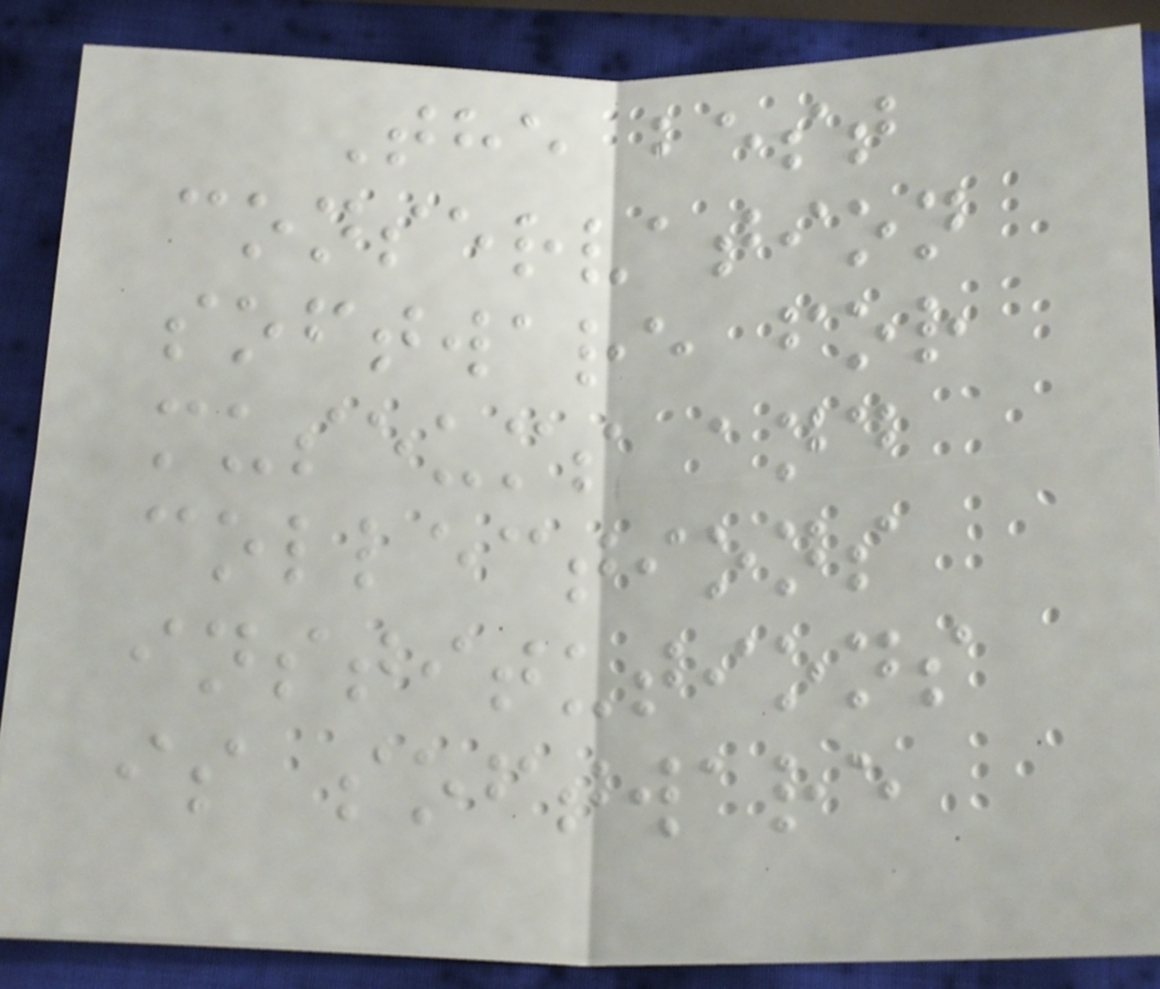The best
conservation
software for
museums and
collections
institutions
is software
